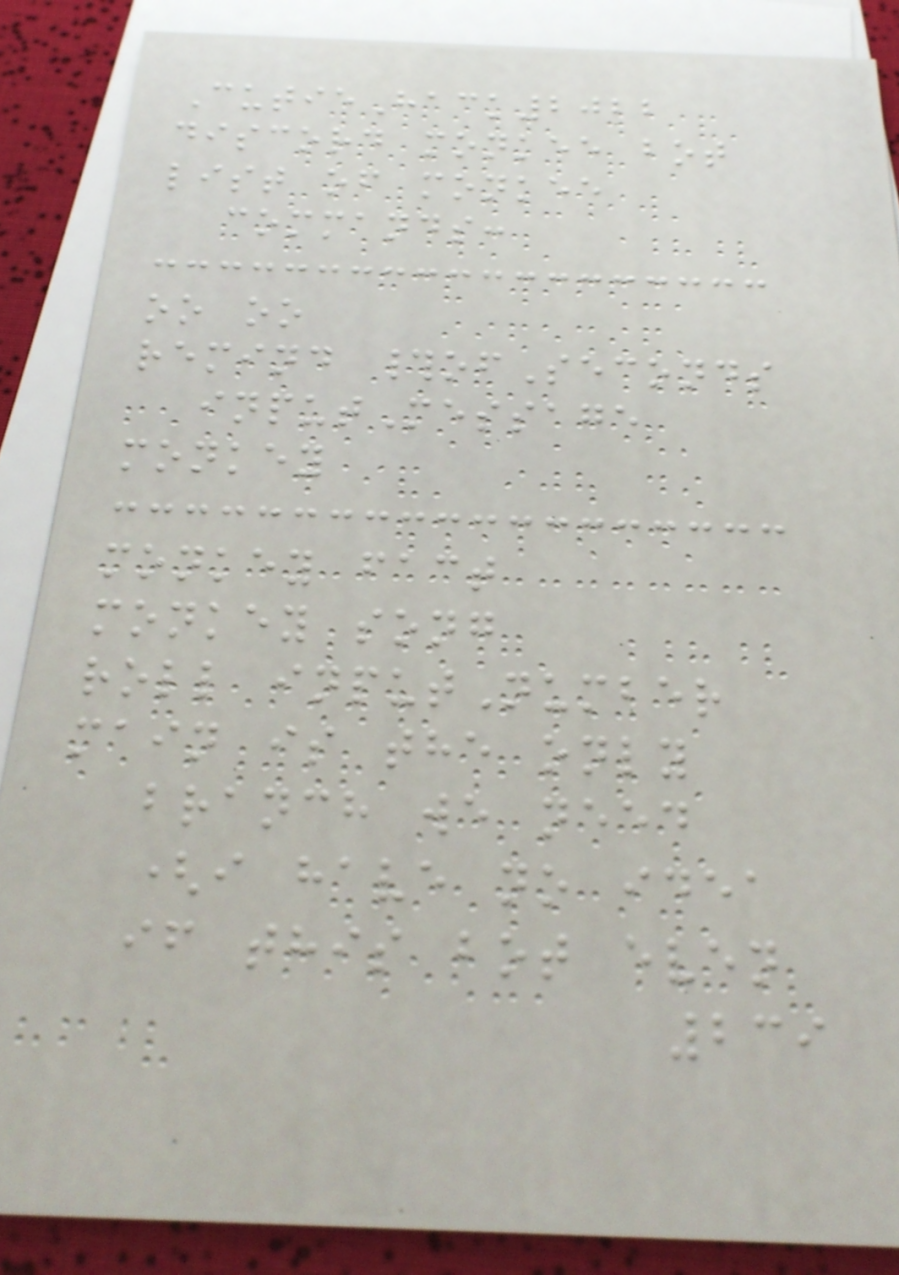CutieHack2022
discord monkee bot
list of monkee
commands:
oo oo
remind #ofSeconds
inputMessage
monkey
monkey fact
monkey song
roll inputNumber
main is the only
branch we need
(i have no idea
if this bot even
239
